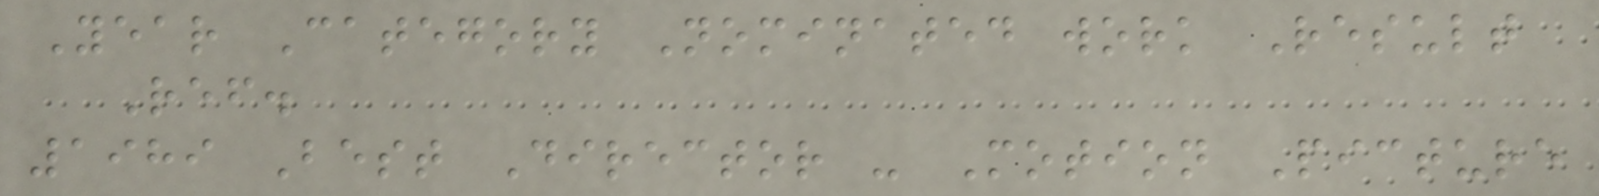Year Category Nominated work Result
Ref.
1989 Best Director - Motion Picture
